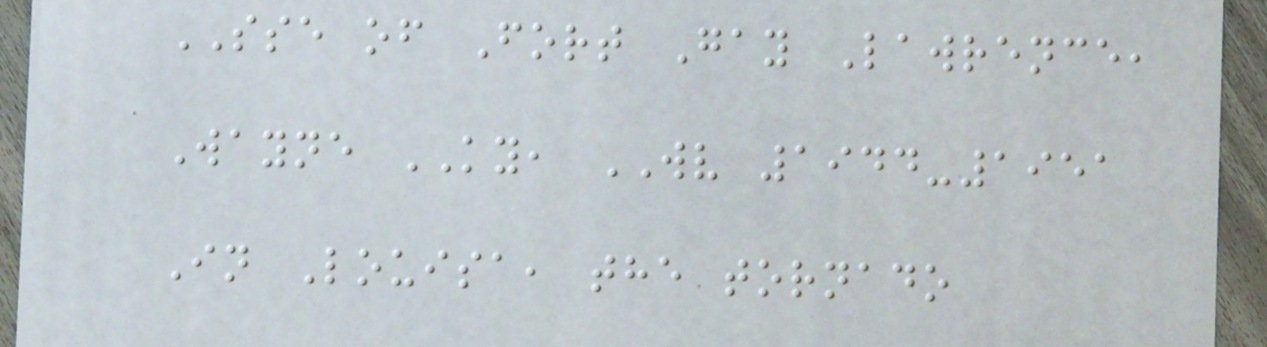SSE of Fort Gay Lawrence,
Wayne KY, WV 1944-1951
In Louisa, the tornado
